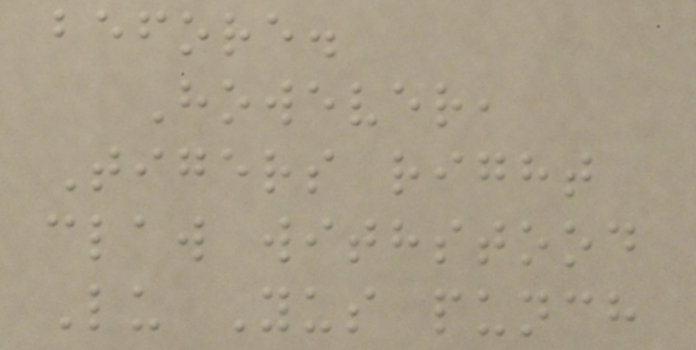before.
However,
Tigers right
claw withstood
Lu Yus punch
